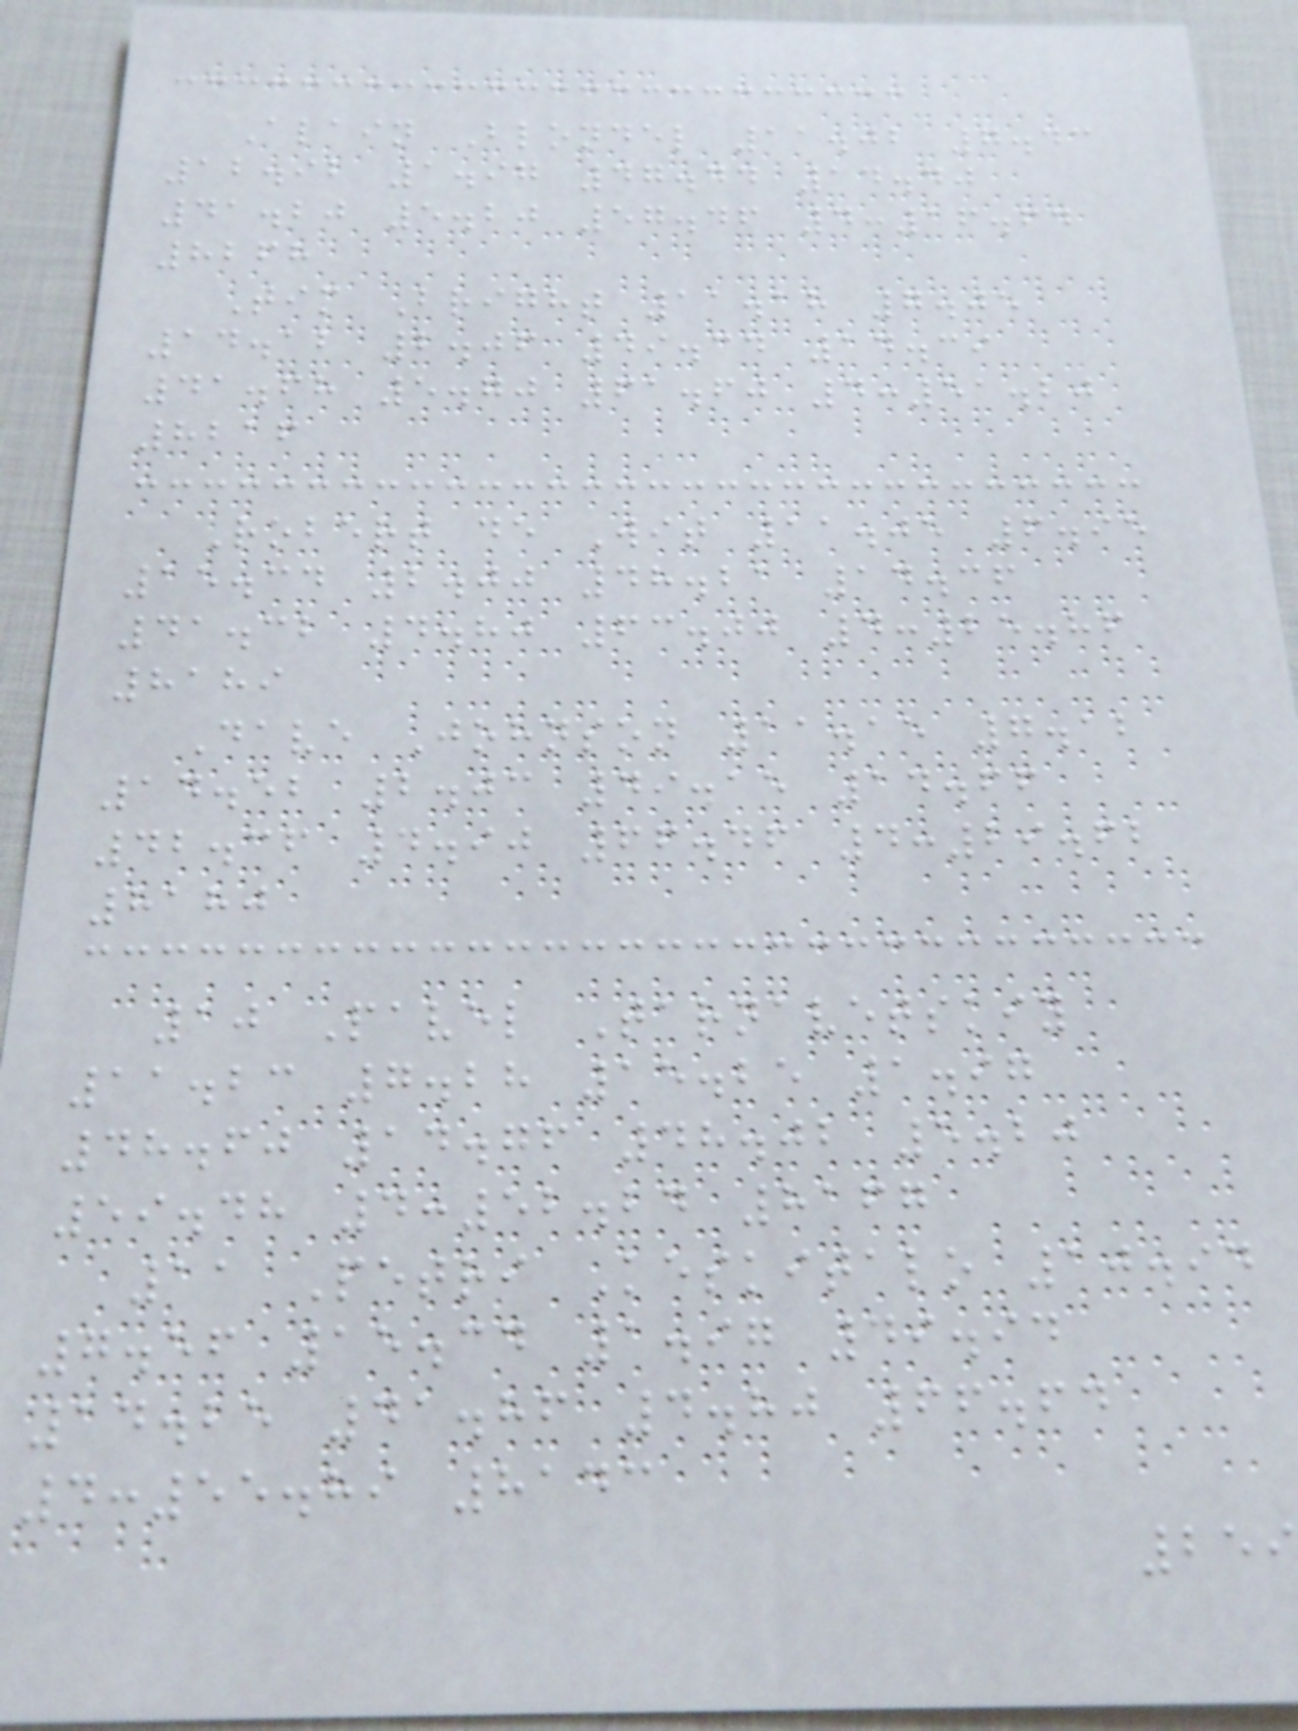Alain Blondel 11.02 7.43
12.92 1.97 47.44 14.40
41.20 5.20 57.46 4:16.64
8268
Tim Bright 11.18 7.05
14.12 2.06 49.34 14.39
41.68 5.70 61.60 4:51.20
8216
Robert de Wit 11.05 6.95
15.34 2.00 48.21 14.36
41.32 4.80 63.00 4:25.86
8189
Dave Johnson 11.15 7.12
14.52 2.03 49.15 14.66
42.36 4.90 66.46 4:29.62
8180
10 Pavel Tarnavetskiy
11.23 7.28 15.25 1.97
48.60 14.76 48.02 5.20
59.48 4:52.24 8167
11 Petri Keskitalo 10.94
7.56 15.34 1.97 49.94
14.25 41.86 4.80 66.64
4:55.89 8143
